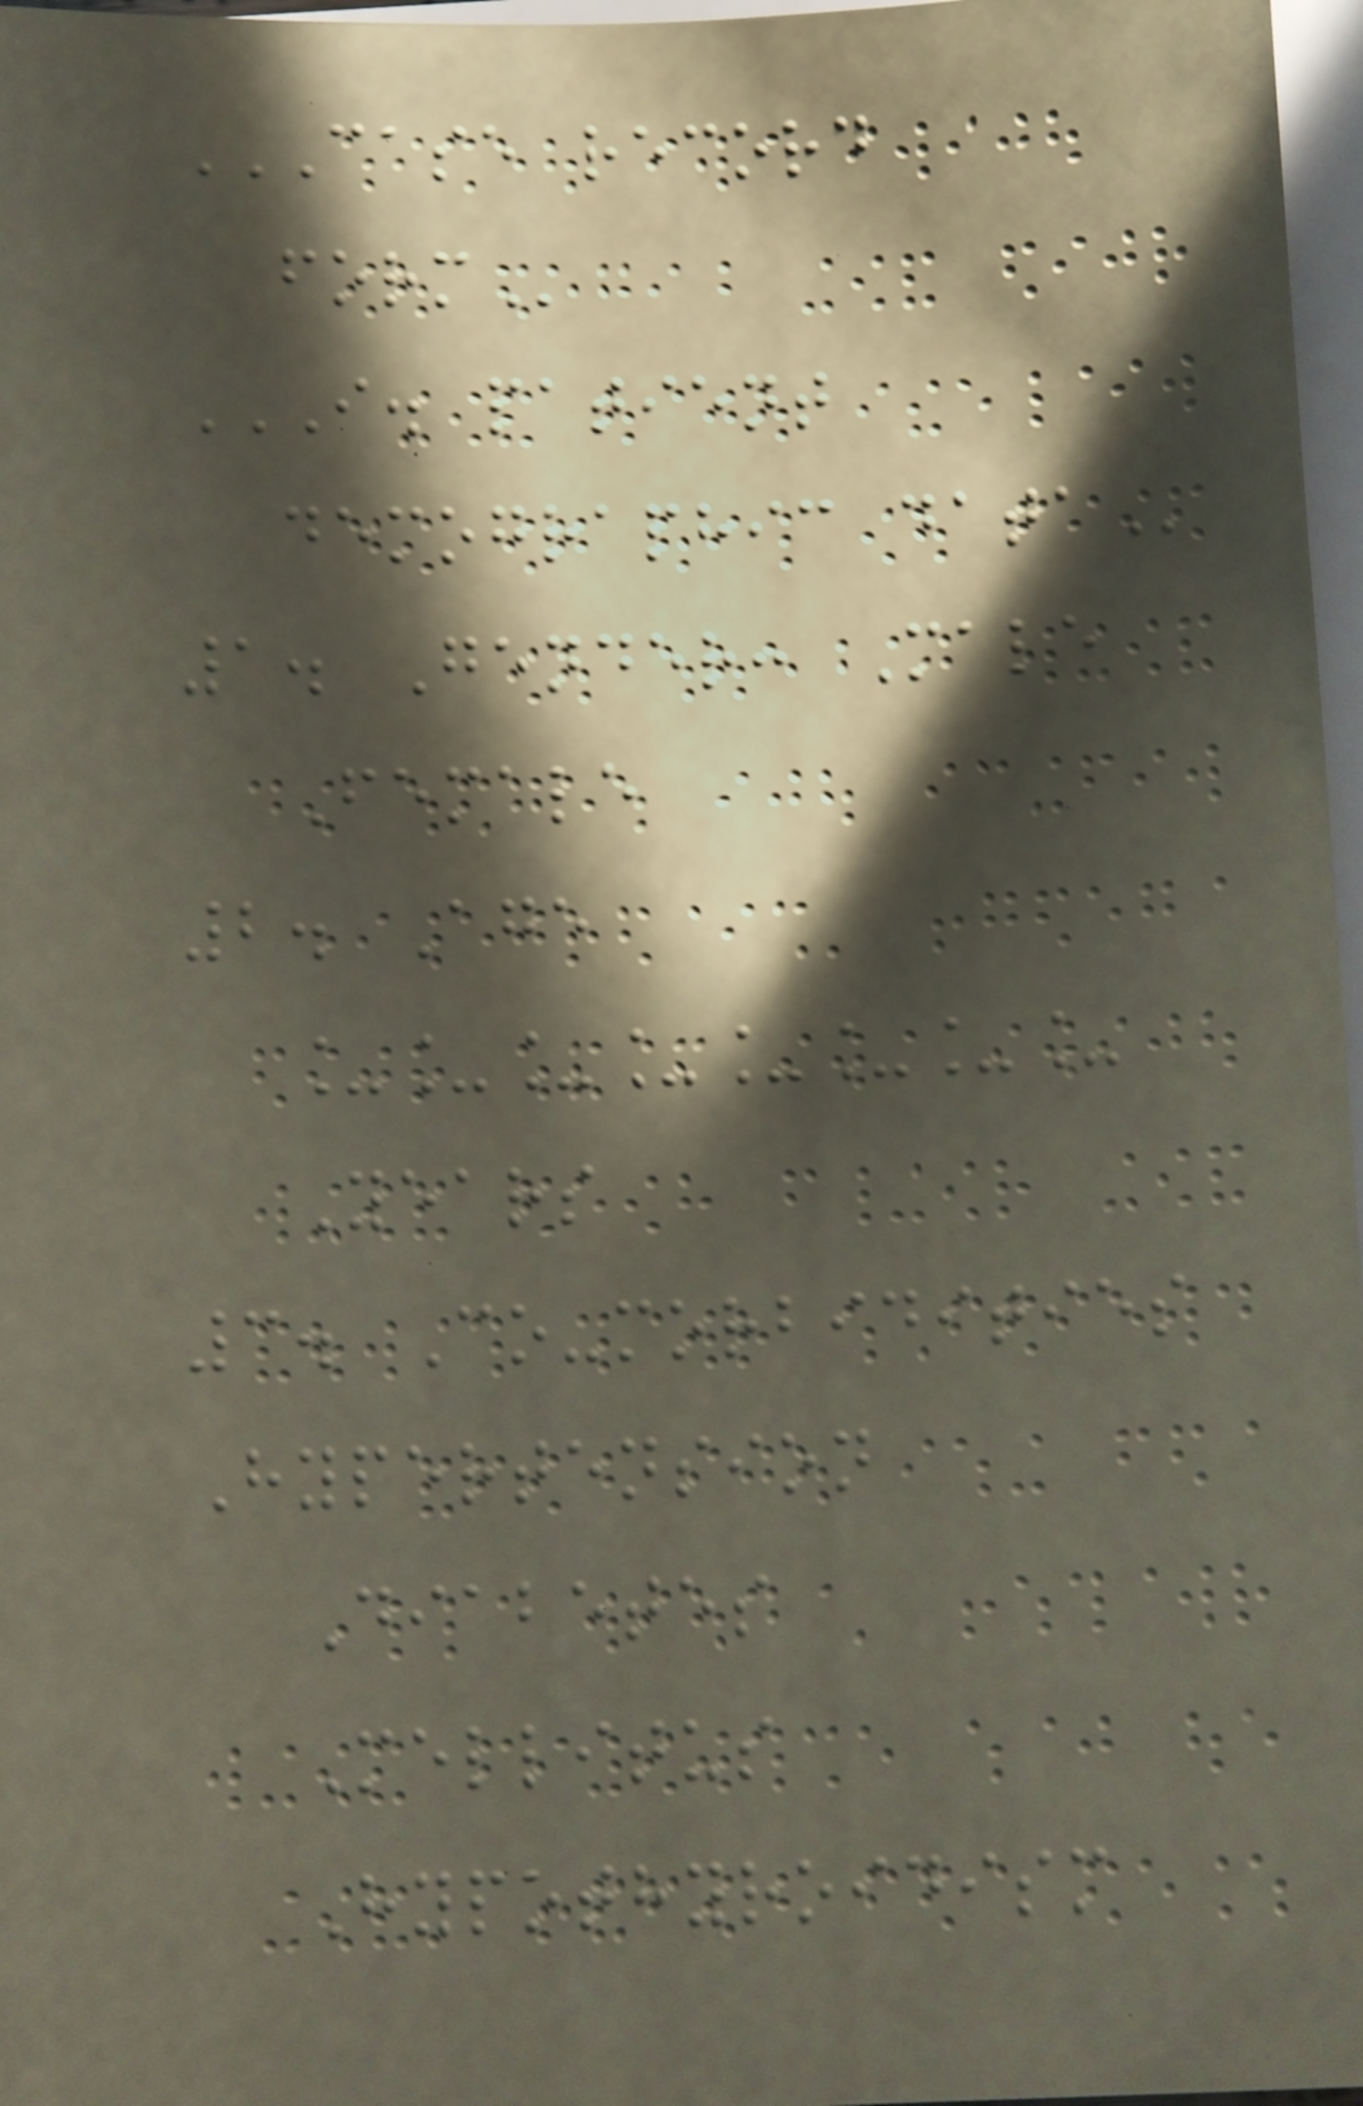CASE RECORD
FORM
I. PATIENT
DEMOGRAPHIC DATA
1. Gender: Male
Female
2. Age
________
Years
3. Co-morbidities
Hypertension
Diabetes
Mellitus
Hypothyroidism
